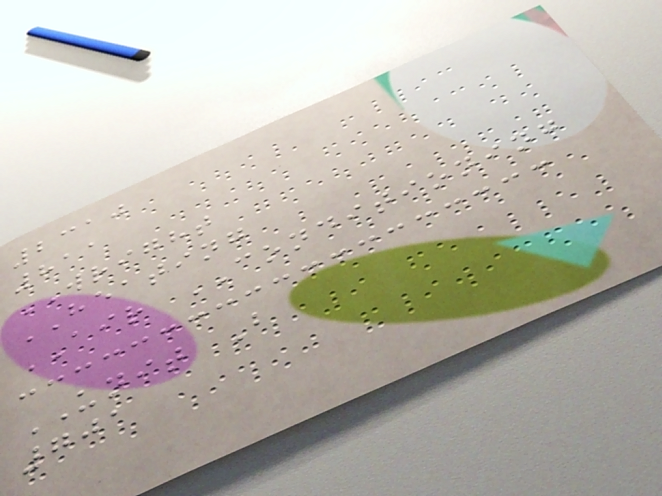2310
811
WRIGHT
HEATING
AIR CONDITIONING
UNIT B
701
